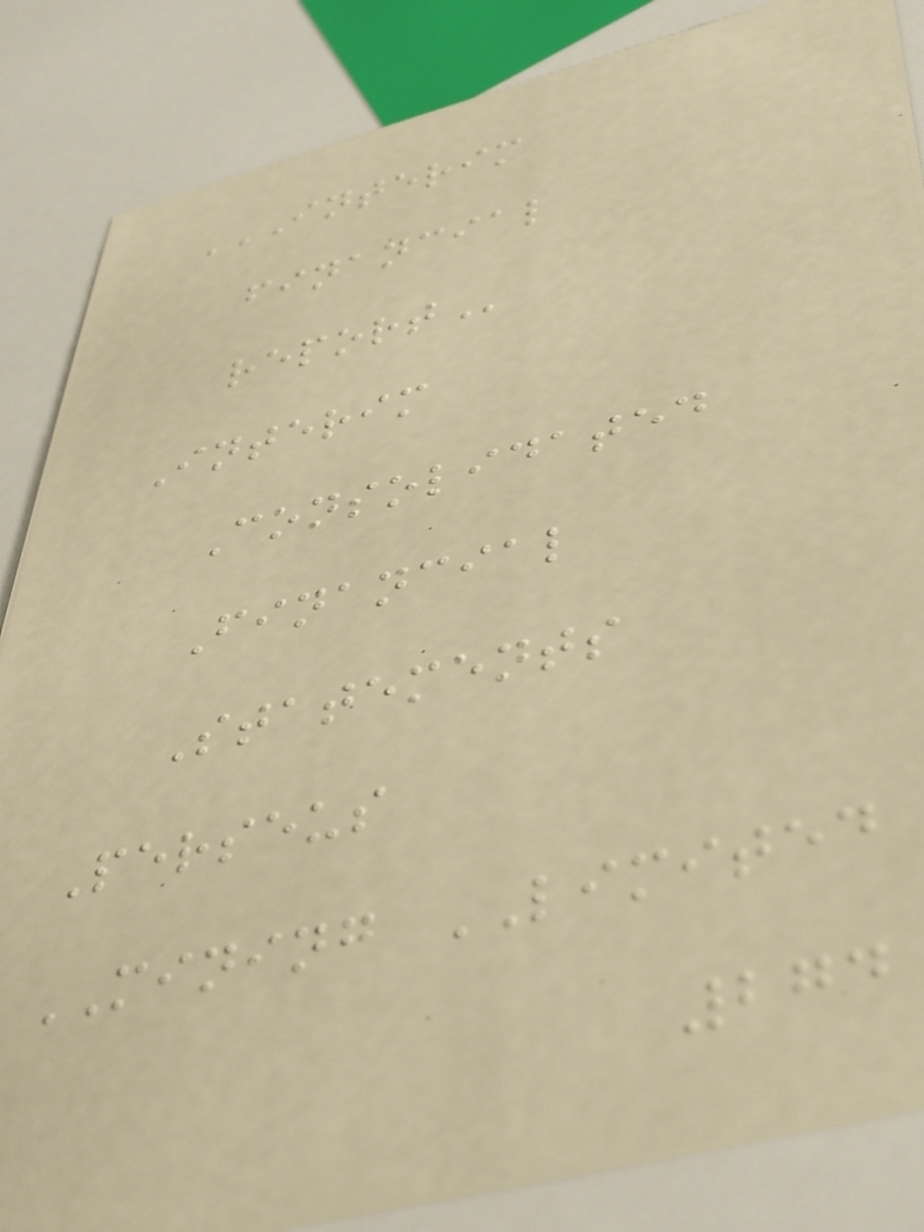INTERIM
FINANCIAL
REPORT
Interim
Consolidated
Financial
Statements
Perseus
MINING LIMITED
274
